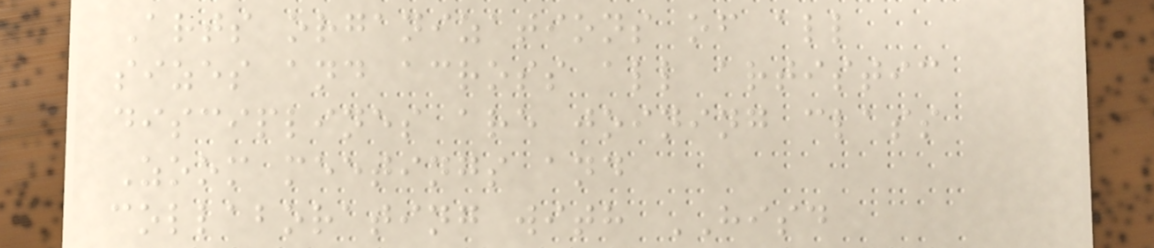Arts organizations of all
sizes and across all artistic
disciplines are joining class
Zoom meetings and
collaborating with HISD
